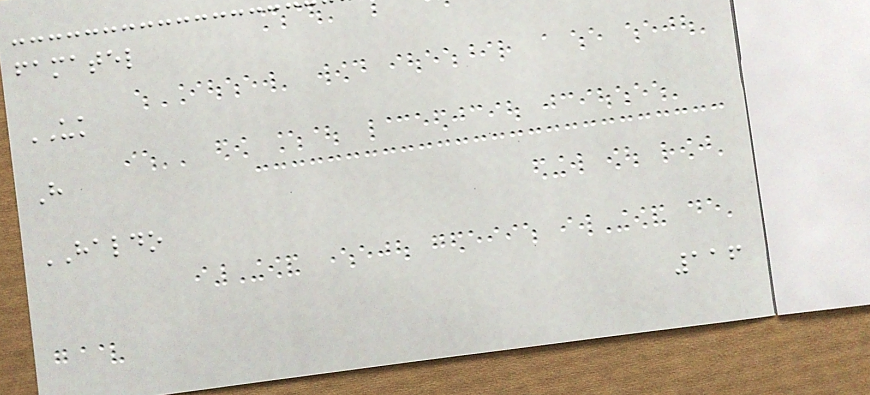famatel
UK
H
HALDO
116
